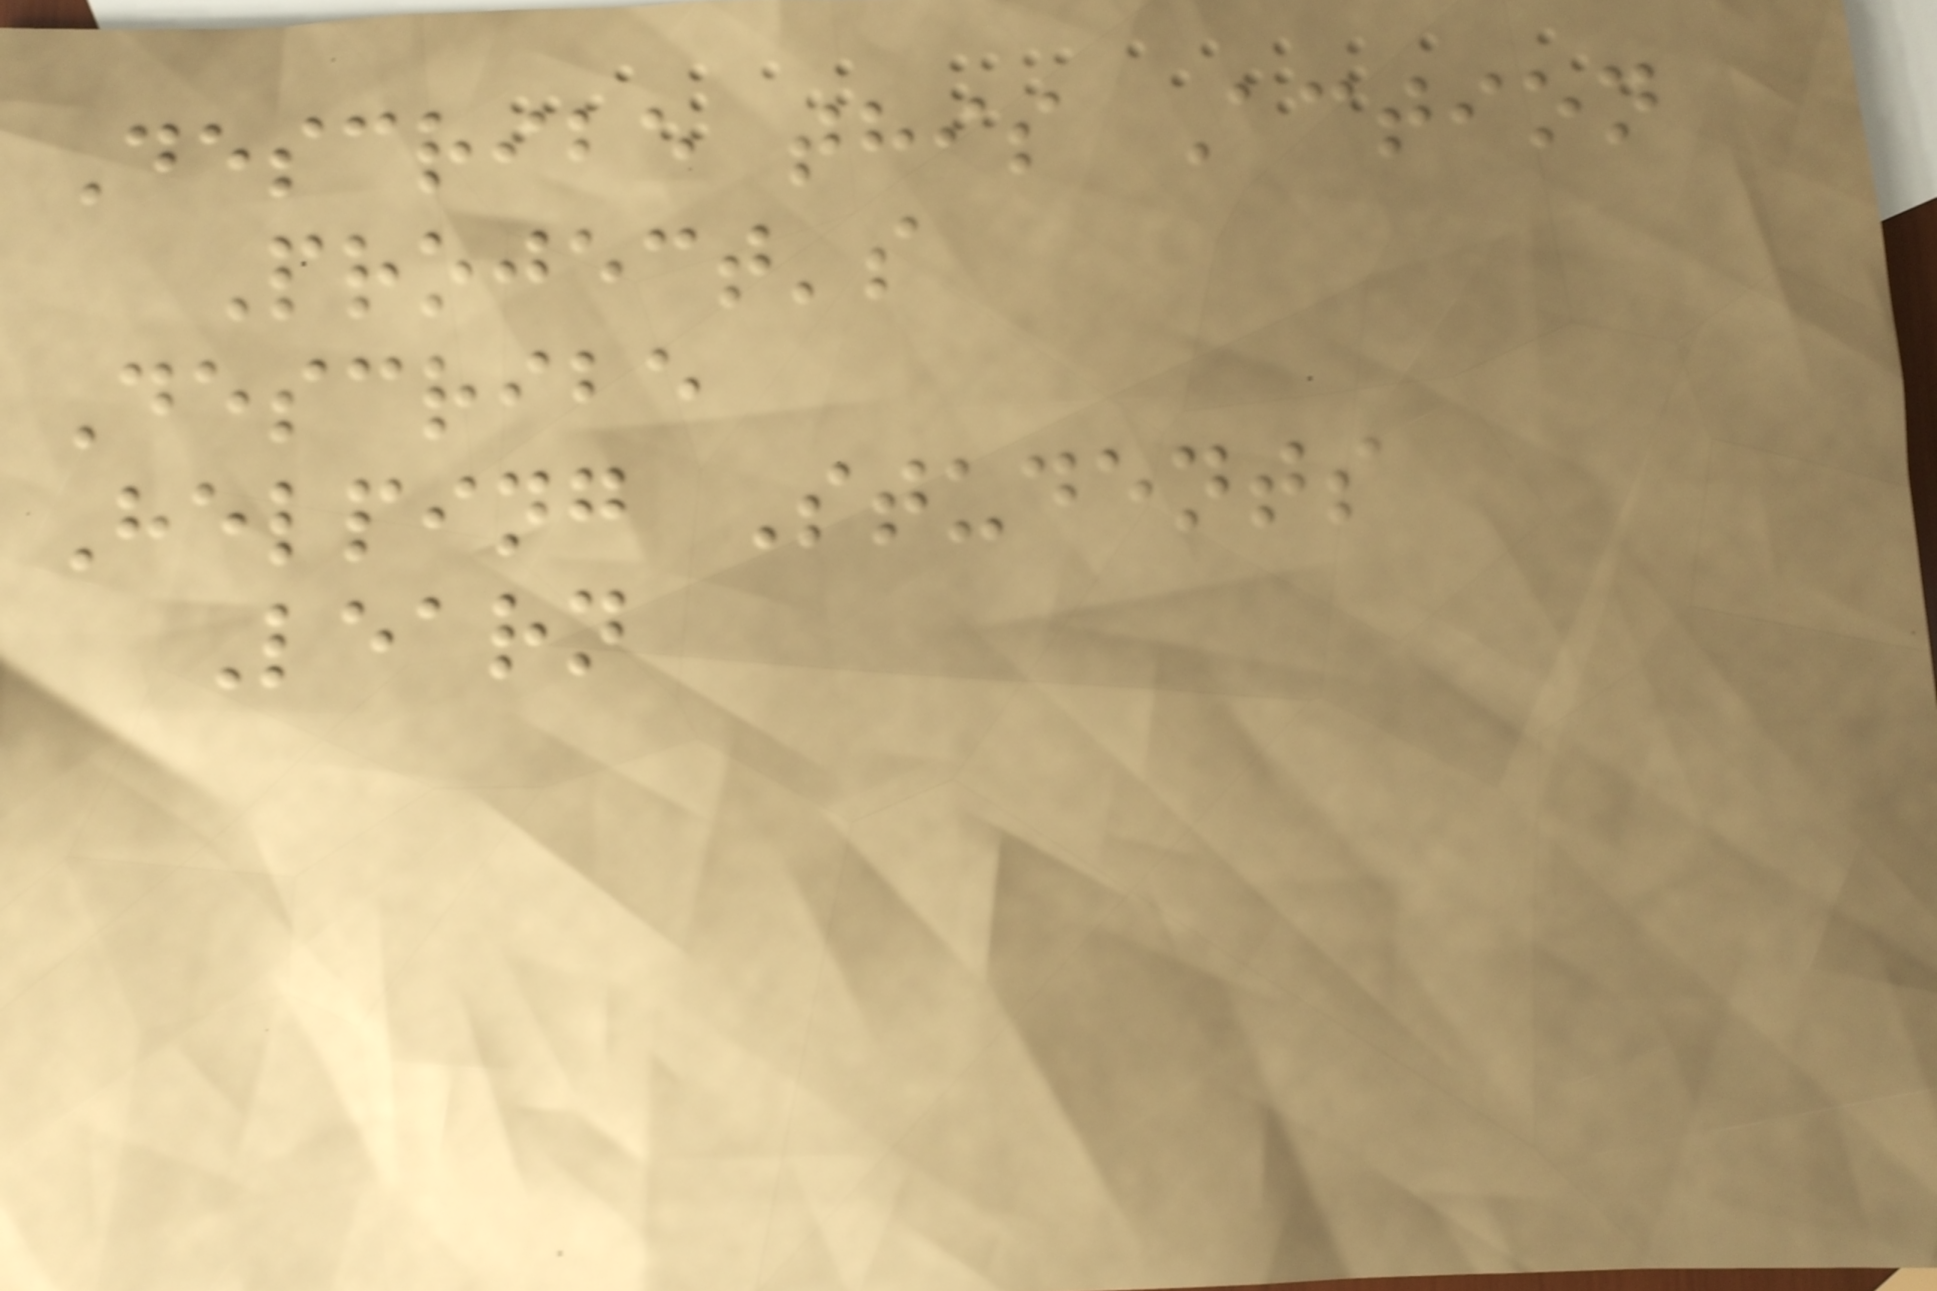Describe this Action
Project's
Describe
Helping Students
Learn
